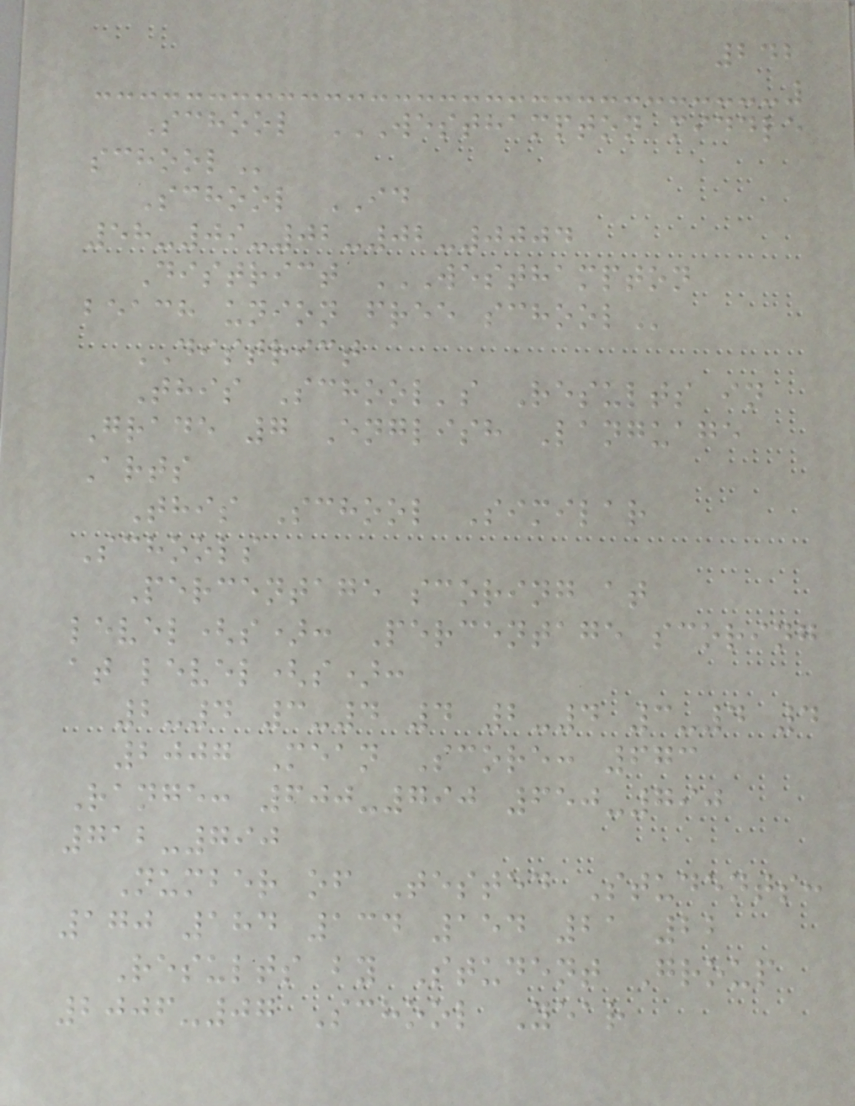242
School WESTHAMPTON MIDDLE
SCHOOL
School ID
58-09-02-02-0004
District WESTHAMPTON
BEACH UNION FREE SCHOOL
DISTRICT
This School's Results in
Grade 7 English Language
Arts
This School Similar
Schools
Percentage scoring at
level(s): Percentage scoring
at level(s):
2-4 3-4 4 2-4 3-4 4
2007 Mean Score: 673
Range: 600-790 650-790
712-790
Number of Tested Students:
170 184 134 154 21 22
Results by Student Group
2006-07 School Year
